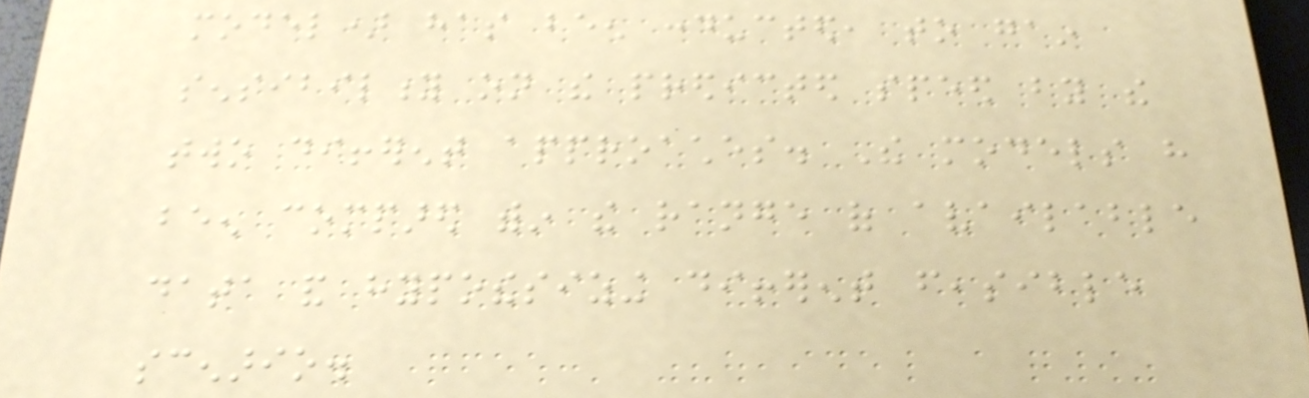model) has been conducted, to gain
sensibility on the predicted speed by the
two different approaches. The models have
been compared within the range of available
data and hypothesizing different feasible
scenario.
